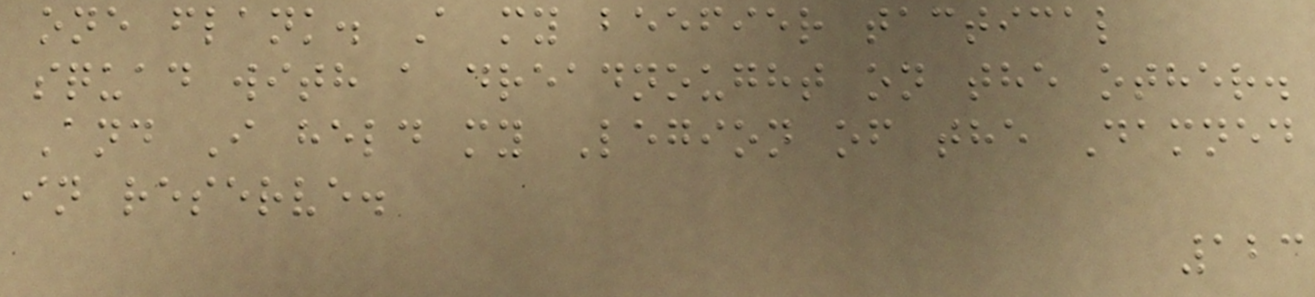one flank. A my beefier tactical
squad with a dreadnought on the other.
And I held my Legion of the Damned
in reserve.
123
